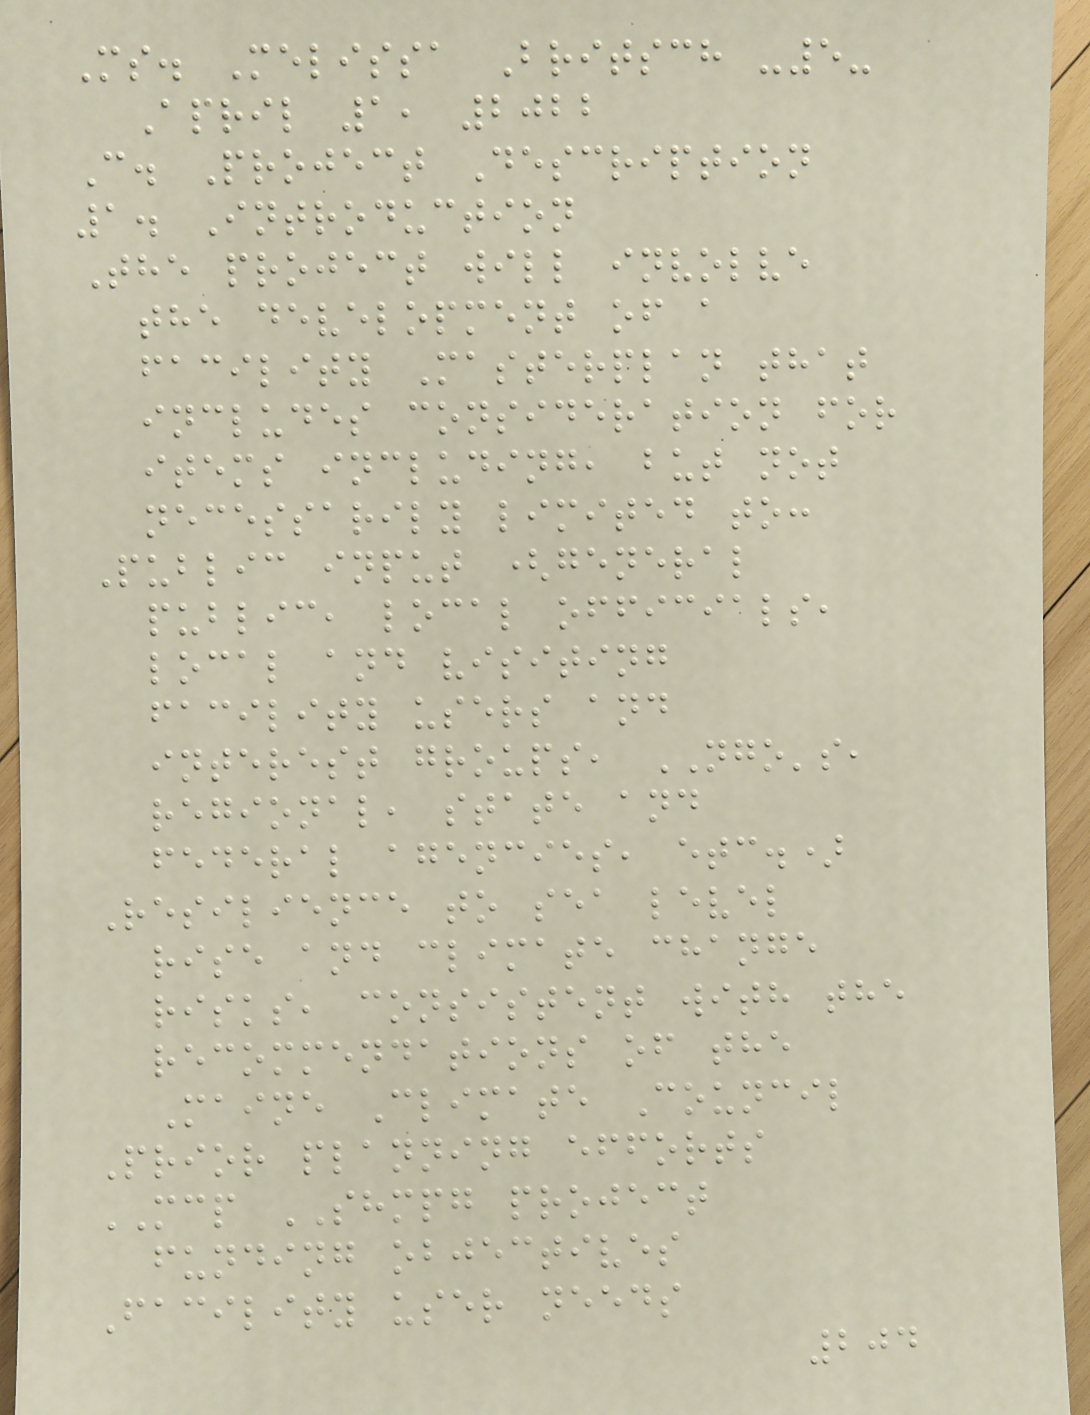Ms. Melissa Britsch -5-
April 1, 2022
C. Project Description
1. Introduction
The project will involve
the development of a
facility Masterplan that
includes consideration for
items including, but not
necessarily limited to:
Public input (general
public, local officials,
local and visiting
facility users and
interest groups, NGO's,
regional, state and
federal agencies, etc.)
Resilience to sea level
rise and climate change
risks, consistent with the
recommendations of the
Maine Climate Council
Prior planning efforts
MCP SHMPG project
funding objectives
Facility user needs
204
